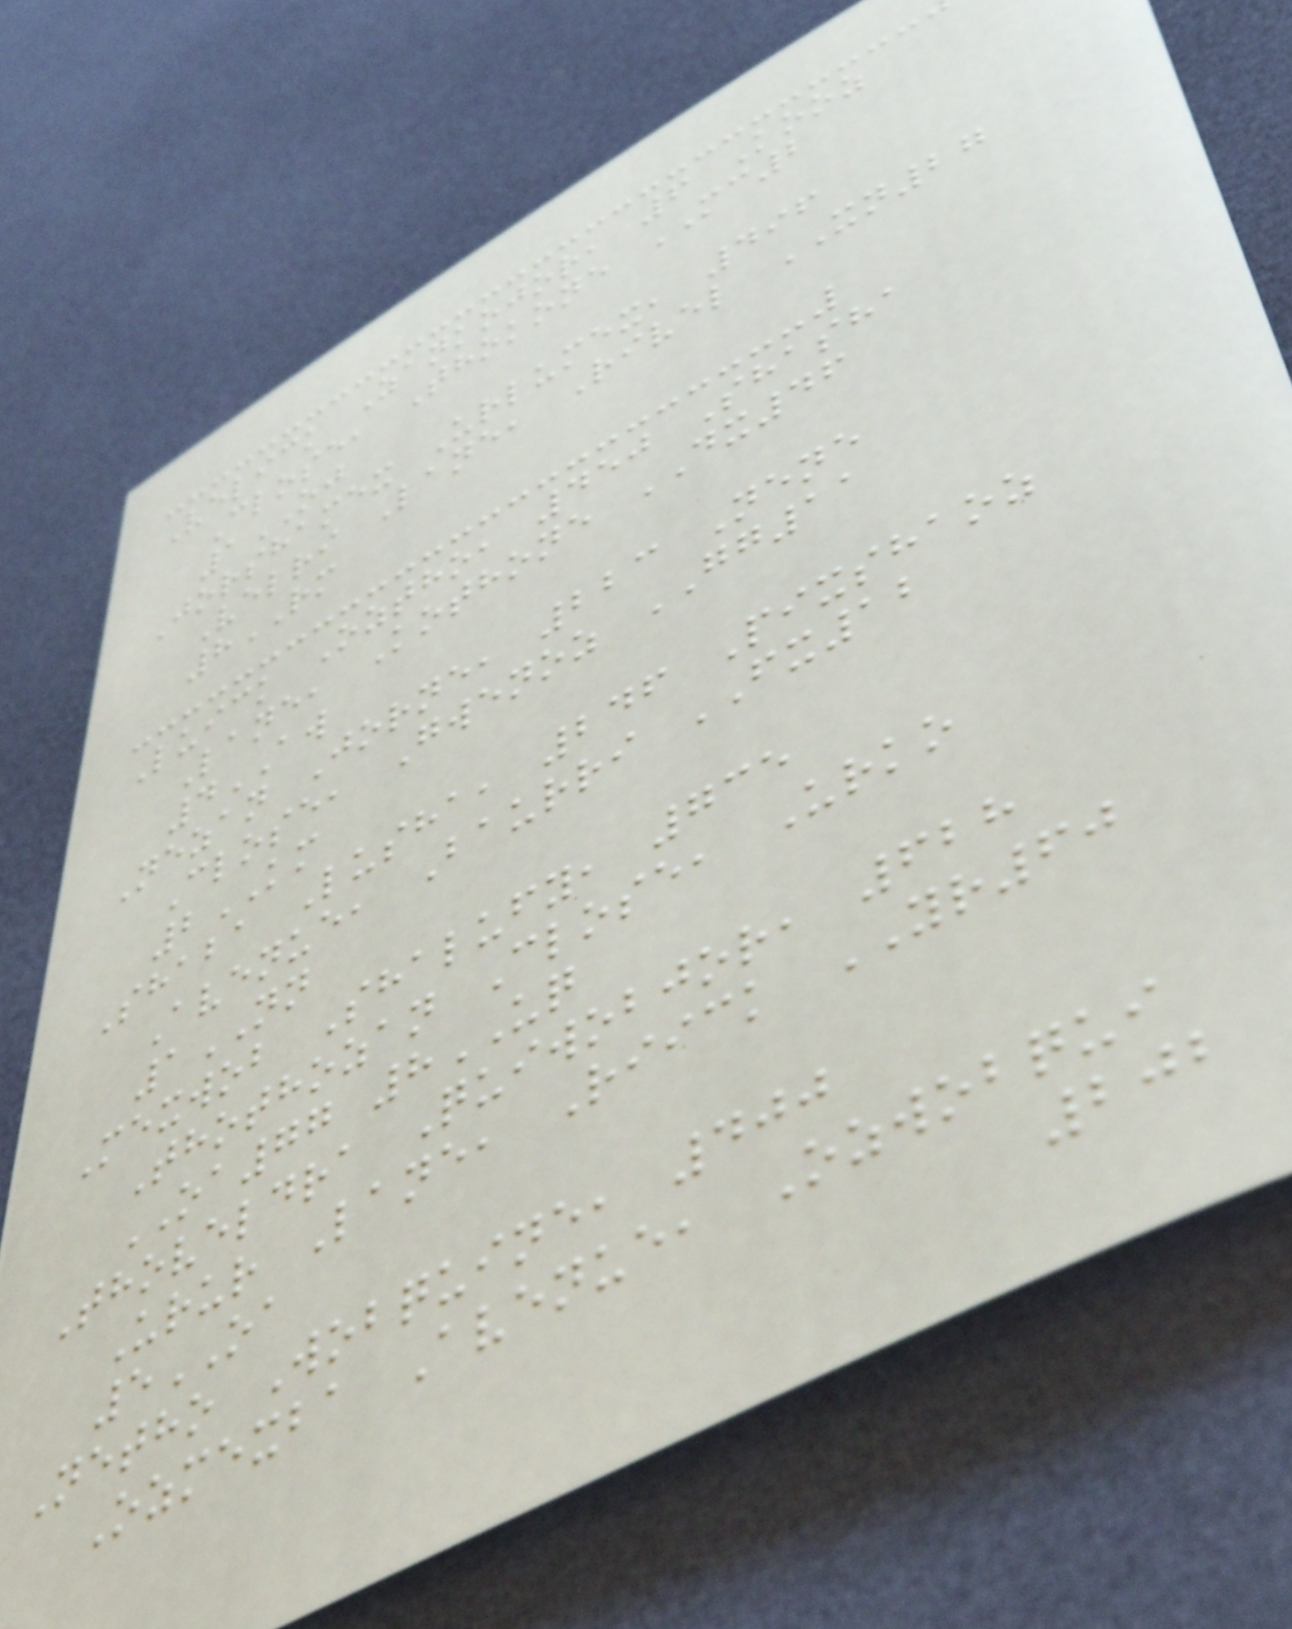Velick Zankojor, 6 Kooz
Close, Thokone MC2
1OJ
Jorshamex Urlumex, 496
Velri Lane, Rivel XN27
8RM
Luick Oztho, 450 Shasha
Lane, Kothone DX46
4AW
Nezan Jorne, 223 Nene
Close, Gwenoz GG11
2KM
Shaba Lusha, 246 Pixshaoz
Avenue, Baurri FX12
1NN
Mexwob Shalufy, 735
Thothozan Close, Urko
OA77 8UQ
Thoveldra Quiwobjor, 628
Urur Lane, Riick YR60
5OA
Netho Wobquine, 400
Ozmexba Avenue, Ozwobqui
202
